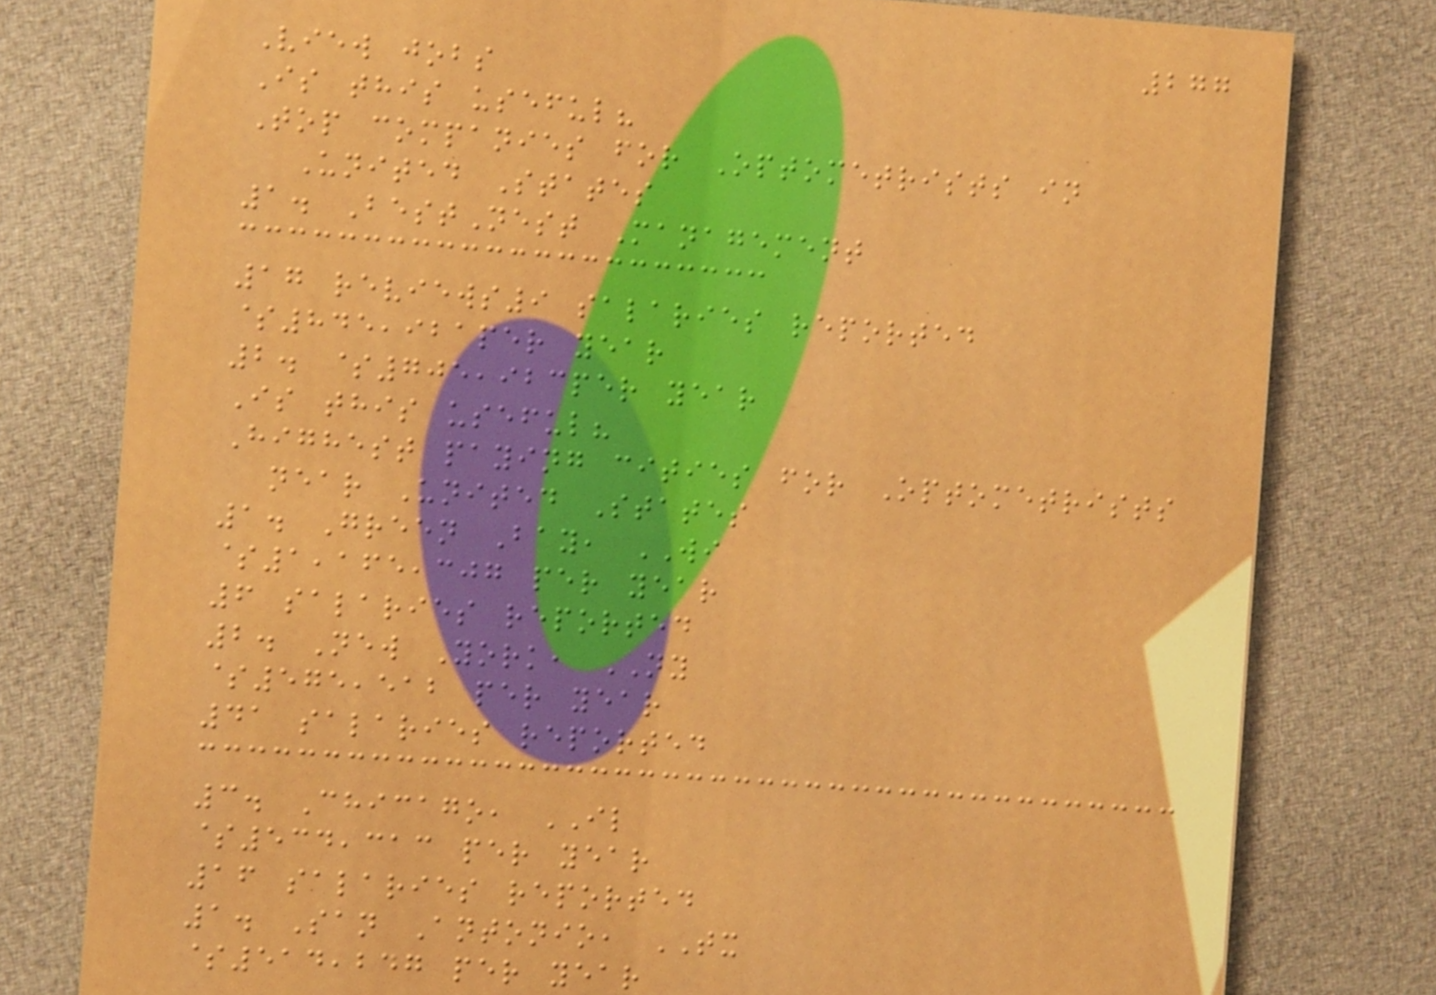277
View jobs
Is this useful?
Top companies for Optometrists in
United States
1. BestNest Management
17 reviews9 salaries reported
$845,921per year
2. $705,923per year
Is this useful?
Highest paying cities for Optometrists
near United States
1. Green Bay, WI
$1,165,307 per year
6 salaries reported
2. New York, NY
$575,512 per year
41 salaries reported
3. Chicago, IL
$534,313 per year
16 salaries reported
1. San Antonio, TX
$514,247 per year
